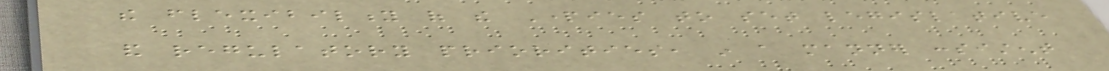the flexibility of the Parties to set legislative
and regulatory priorities, in a manner consistent
